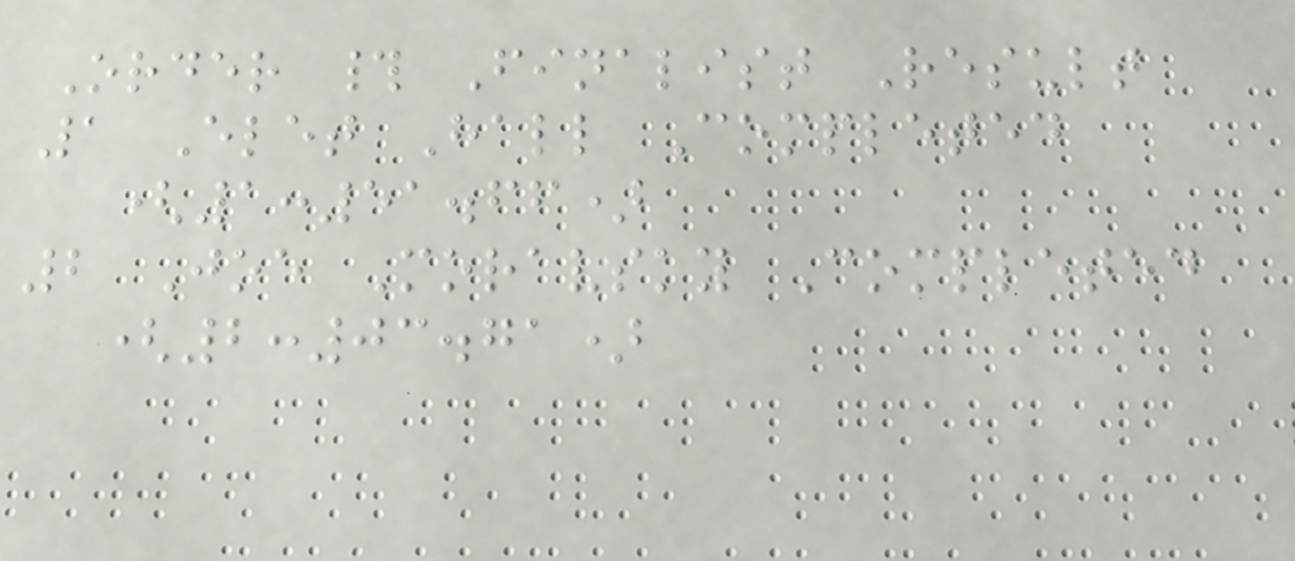Order # Finalist Result
1 Elet Hall Completed
(1:51.66)
2 Joe Moravsky Completed
(2:03.71)
